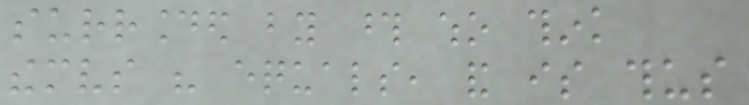surrounded by those who think
themselves his equals, and is thus
